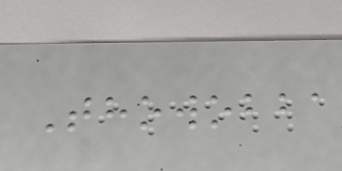Thowobba
